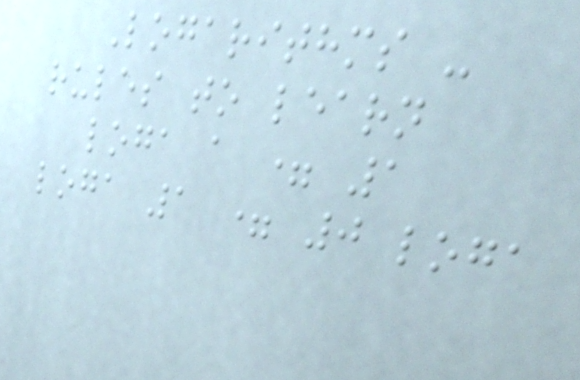Logarithms -
rules to learn
loga a = 1
loga 1 = 0 loga
